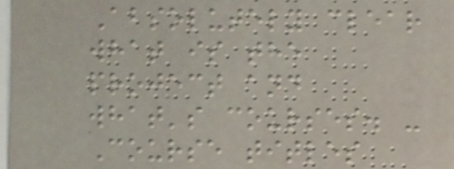Absolutely clear
what is the
project and
what's courses. -
Course titles
